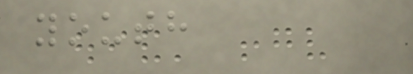youth
